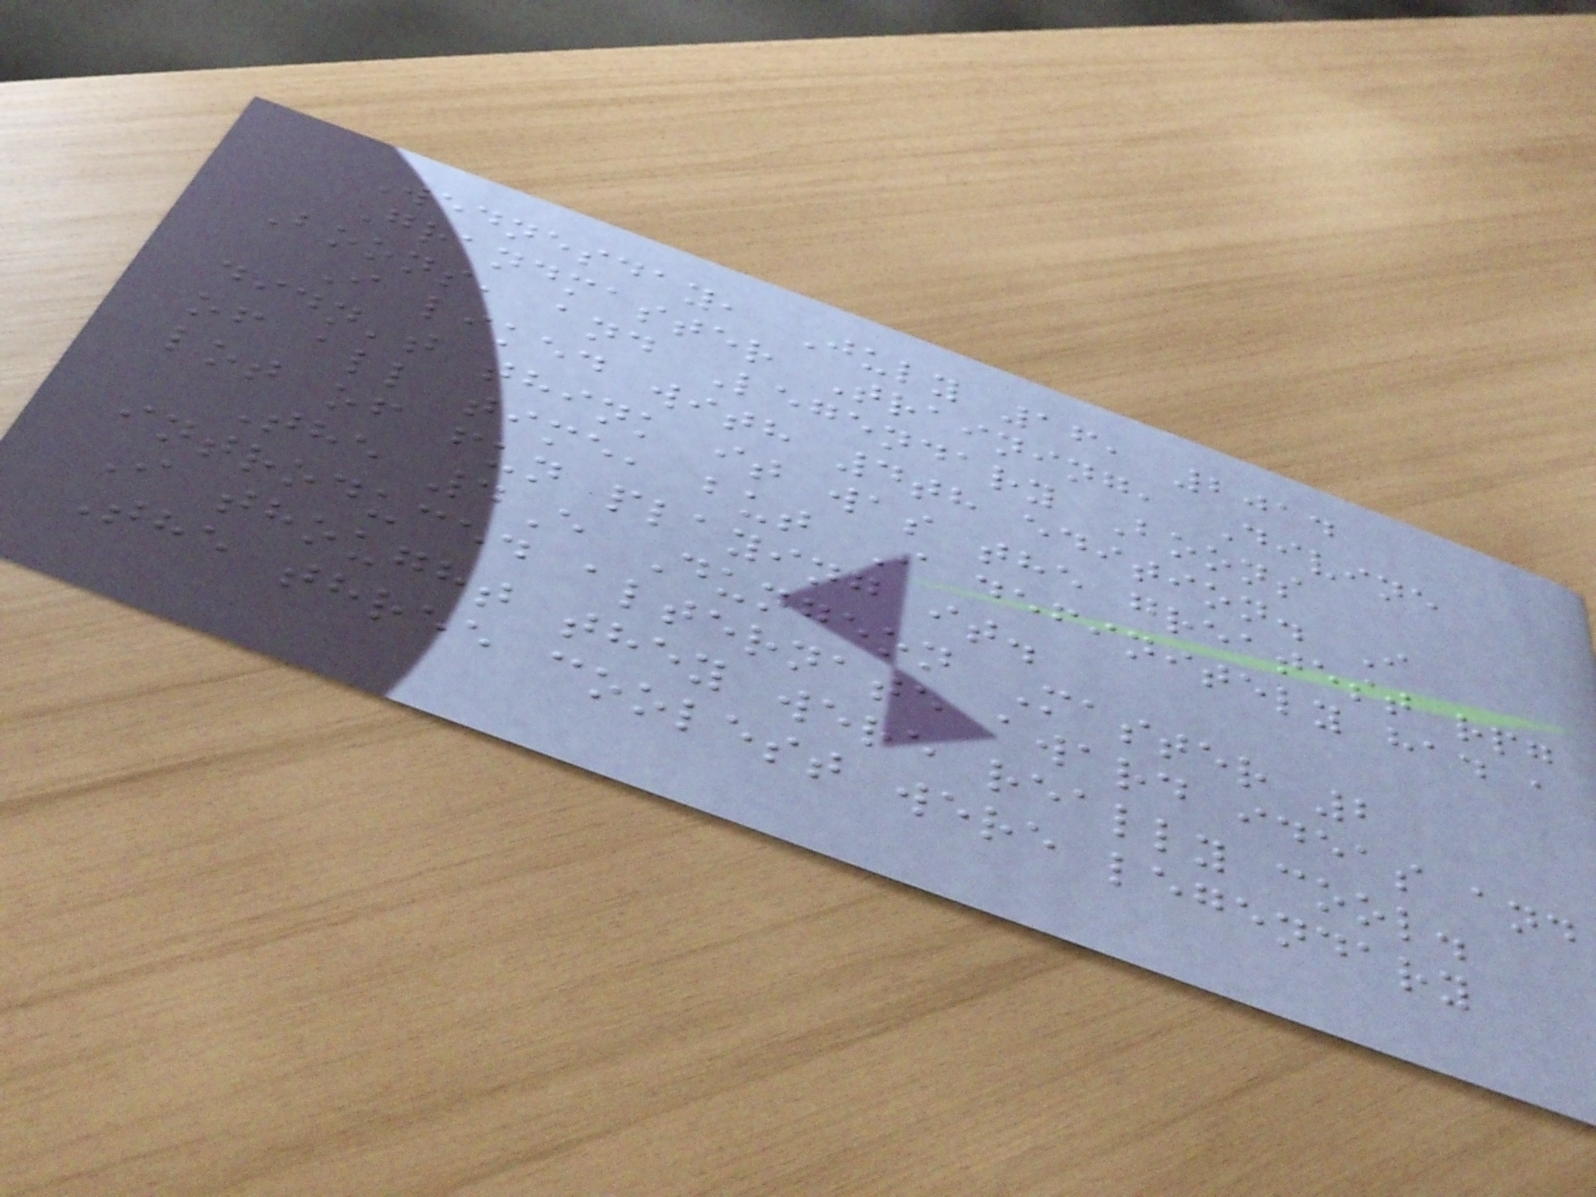Wednesday, July 16, 2014
Grandmaster Training, Divine
Boons, and Legendary Boons
I liked with 4th edition. I
didn't think it was the greatest rpg
of all time, but I definitely had a
lot of fun playing it.
The 4E Dungeon Master 2
introduced alternate award ideas and
I thought they were really cool.
The three coolest were legendary
